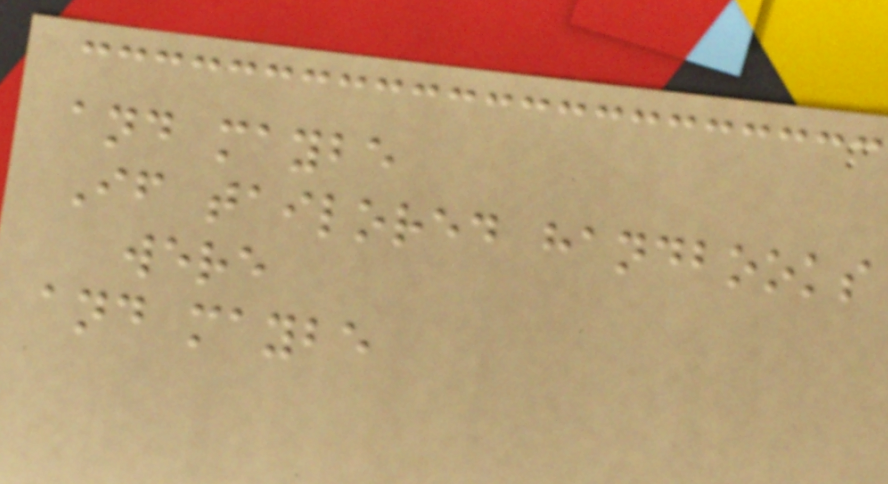and maybe
If tailored handbooks
were
and maybe
